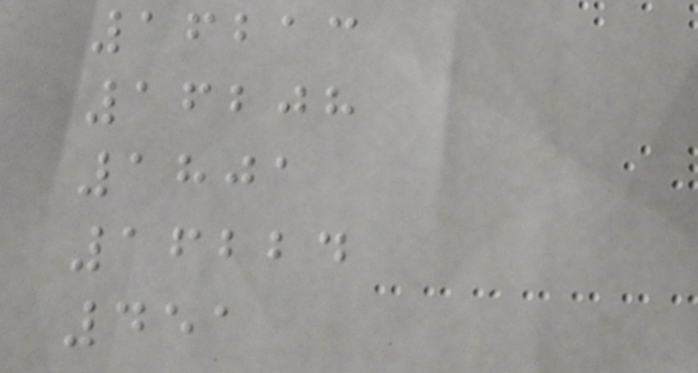16213
16208
1801
16224
451
